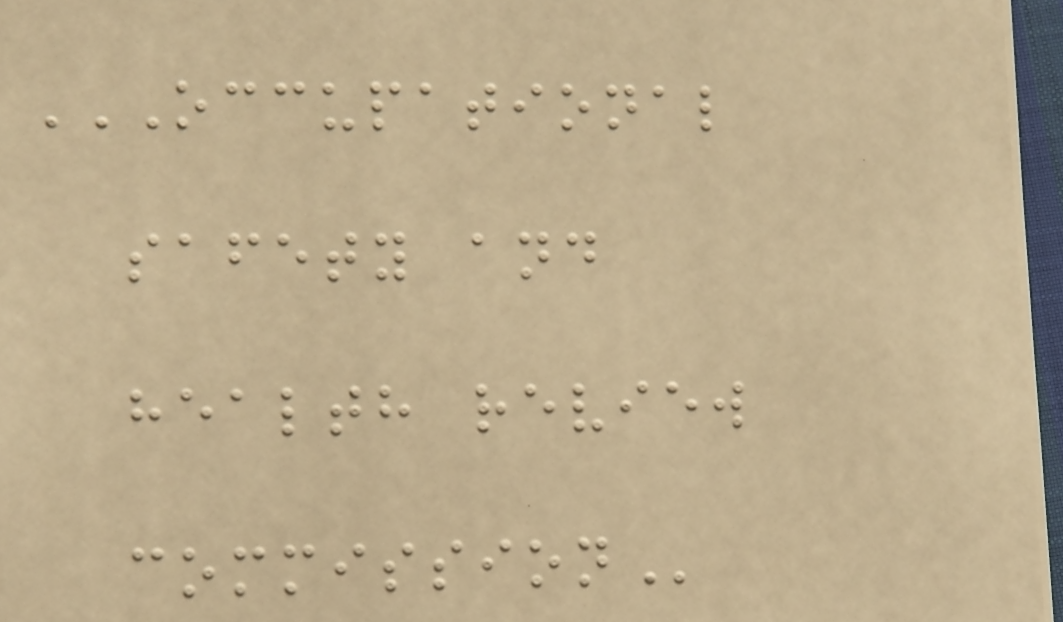OCCUPATIONAL
SAFETY AND
HEALTH REVIEW
COMMISSION
